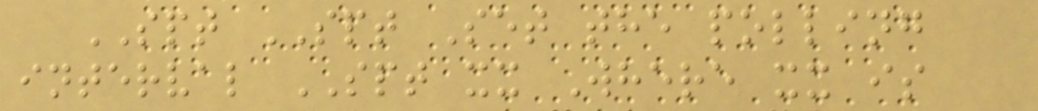SPT SPT Set the polling
interval SPT xx Where xx is
